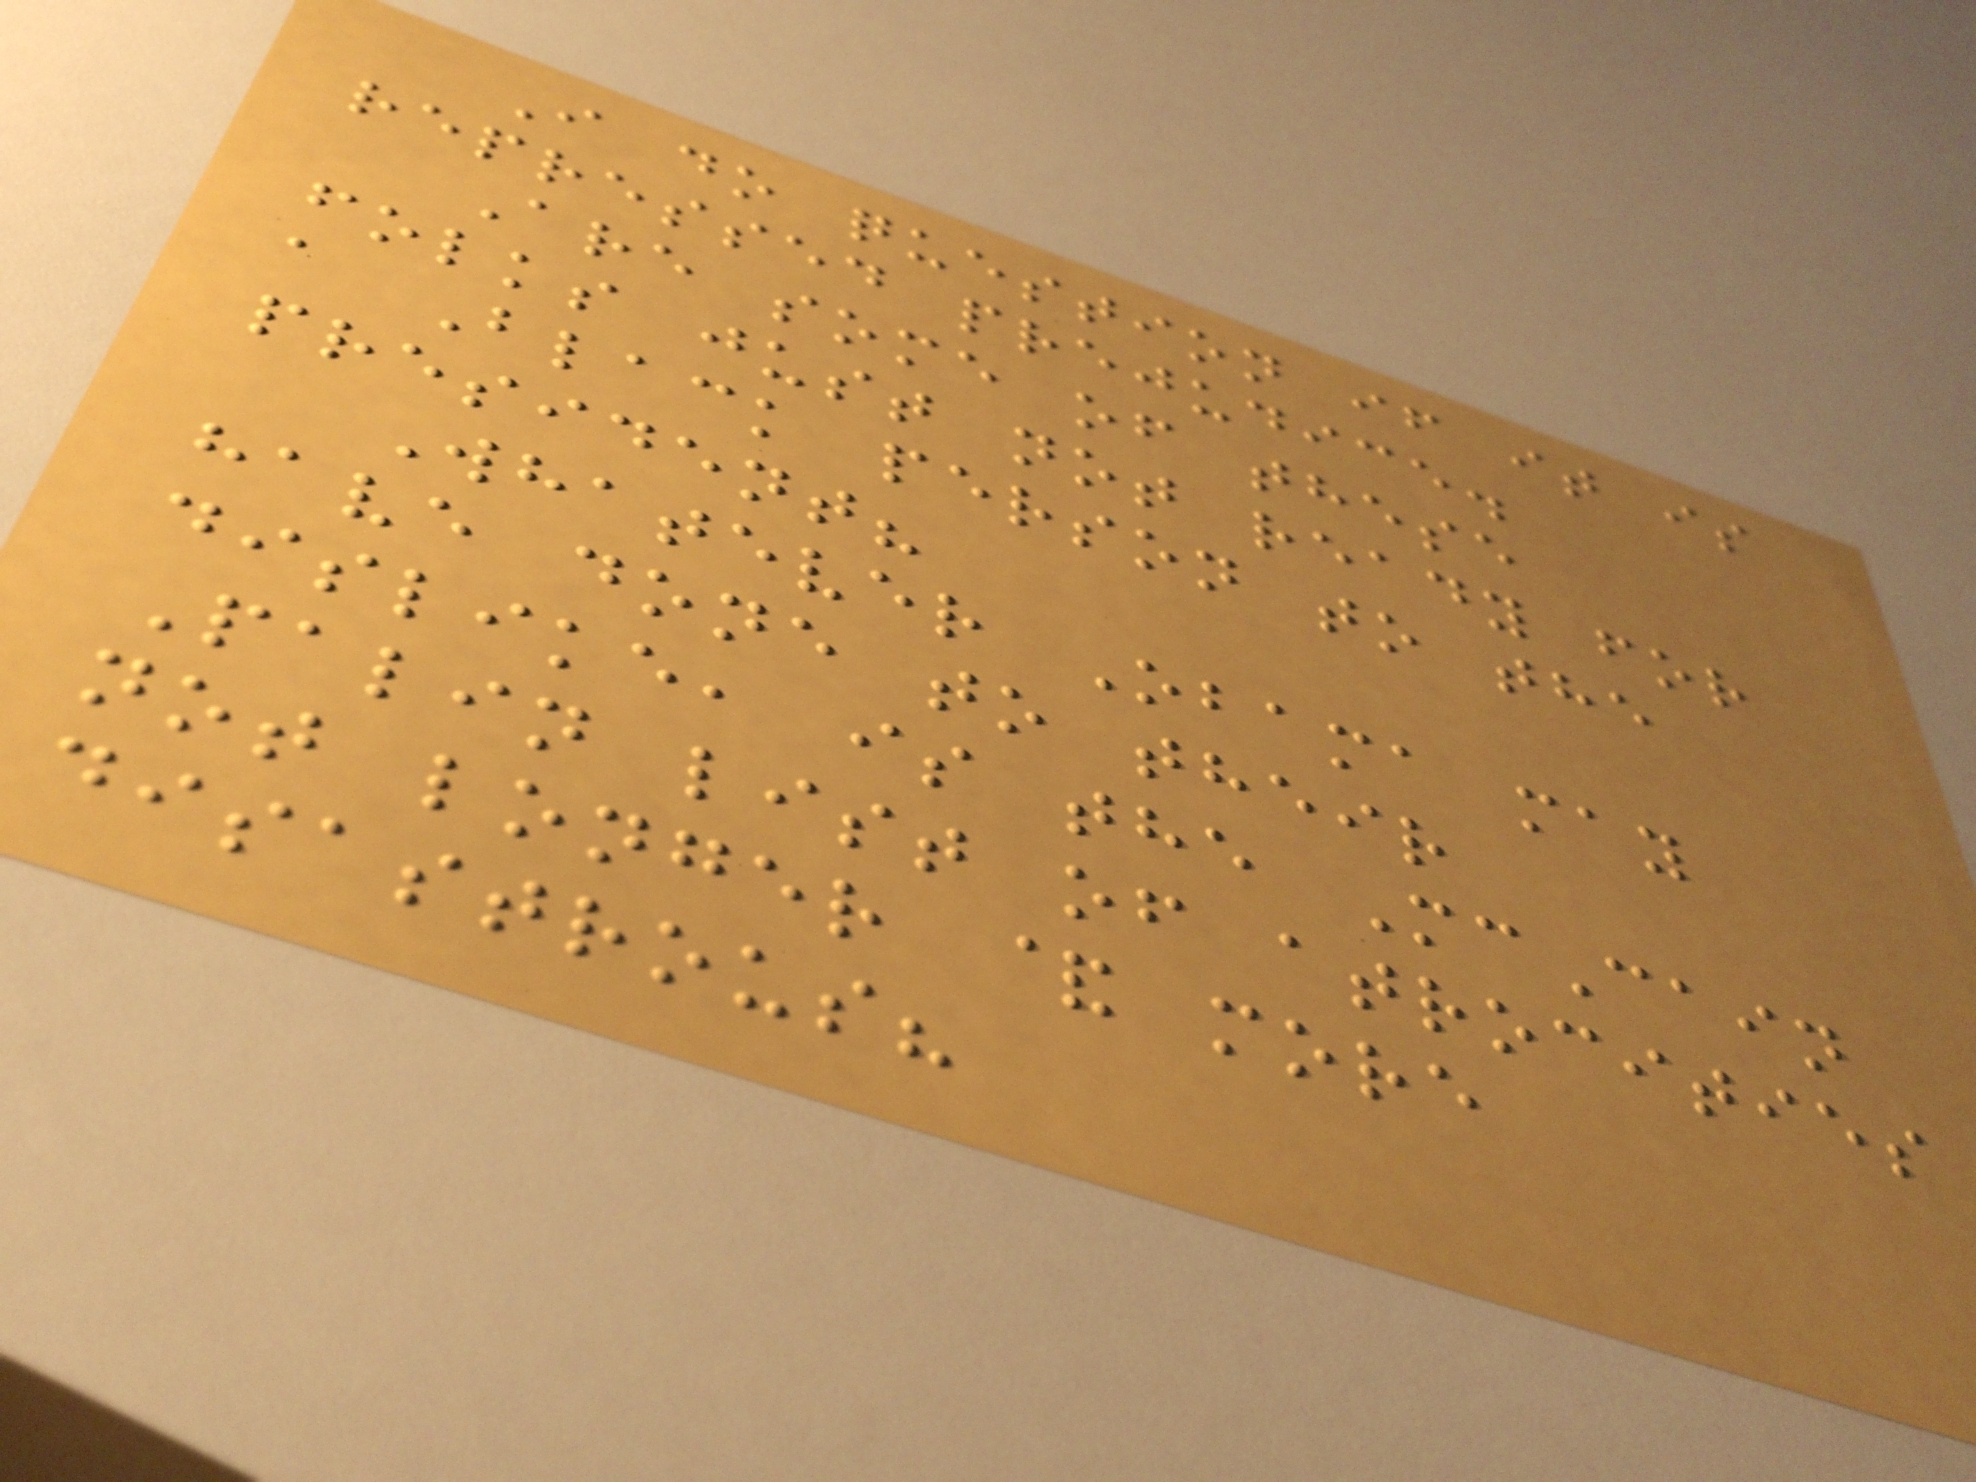I do question if it is
repressed prejudice.
Are some of these
folks just not ready for
a Black person to the
president?
Whatever Obama may
have done to their
dislike, is the McCain
Palin list of atrocities
not longer & more
disastrous?
